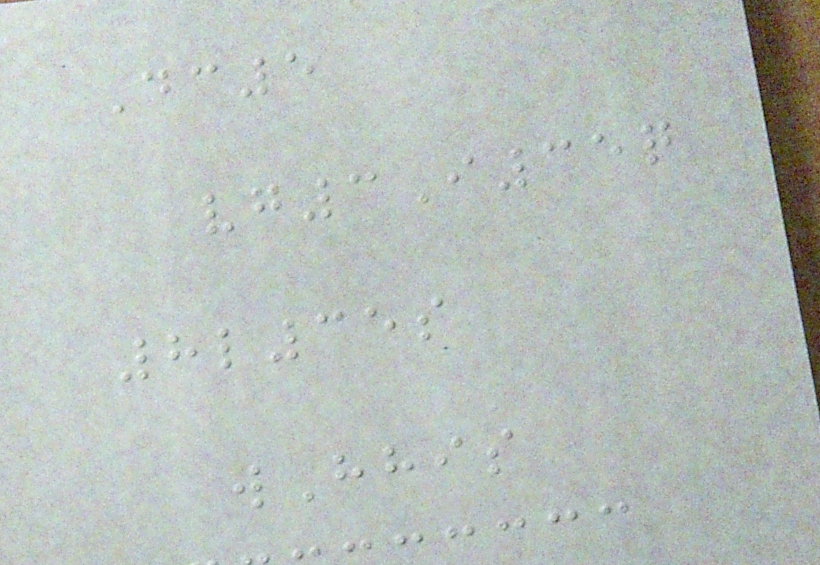Dc5
vg3I35q
8l35s
wHhis
